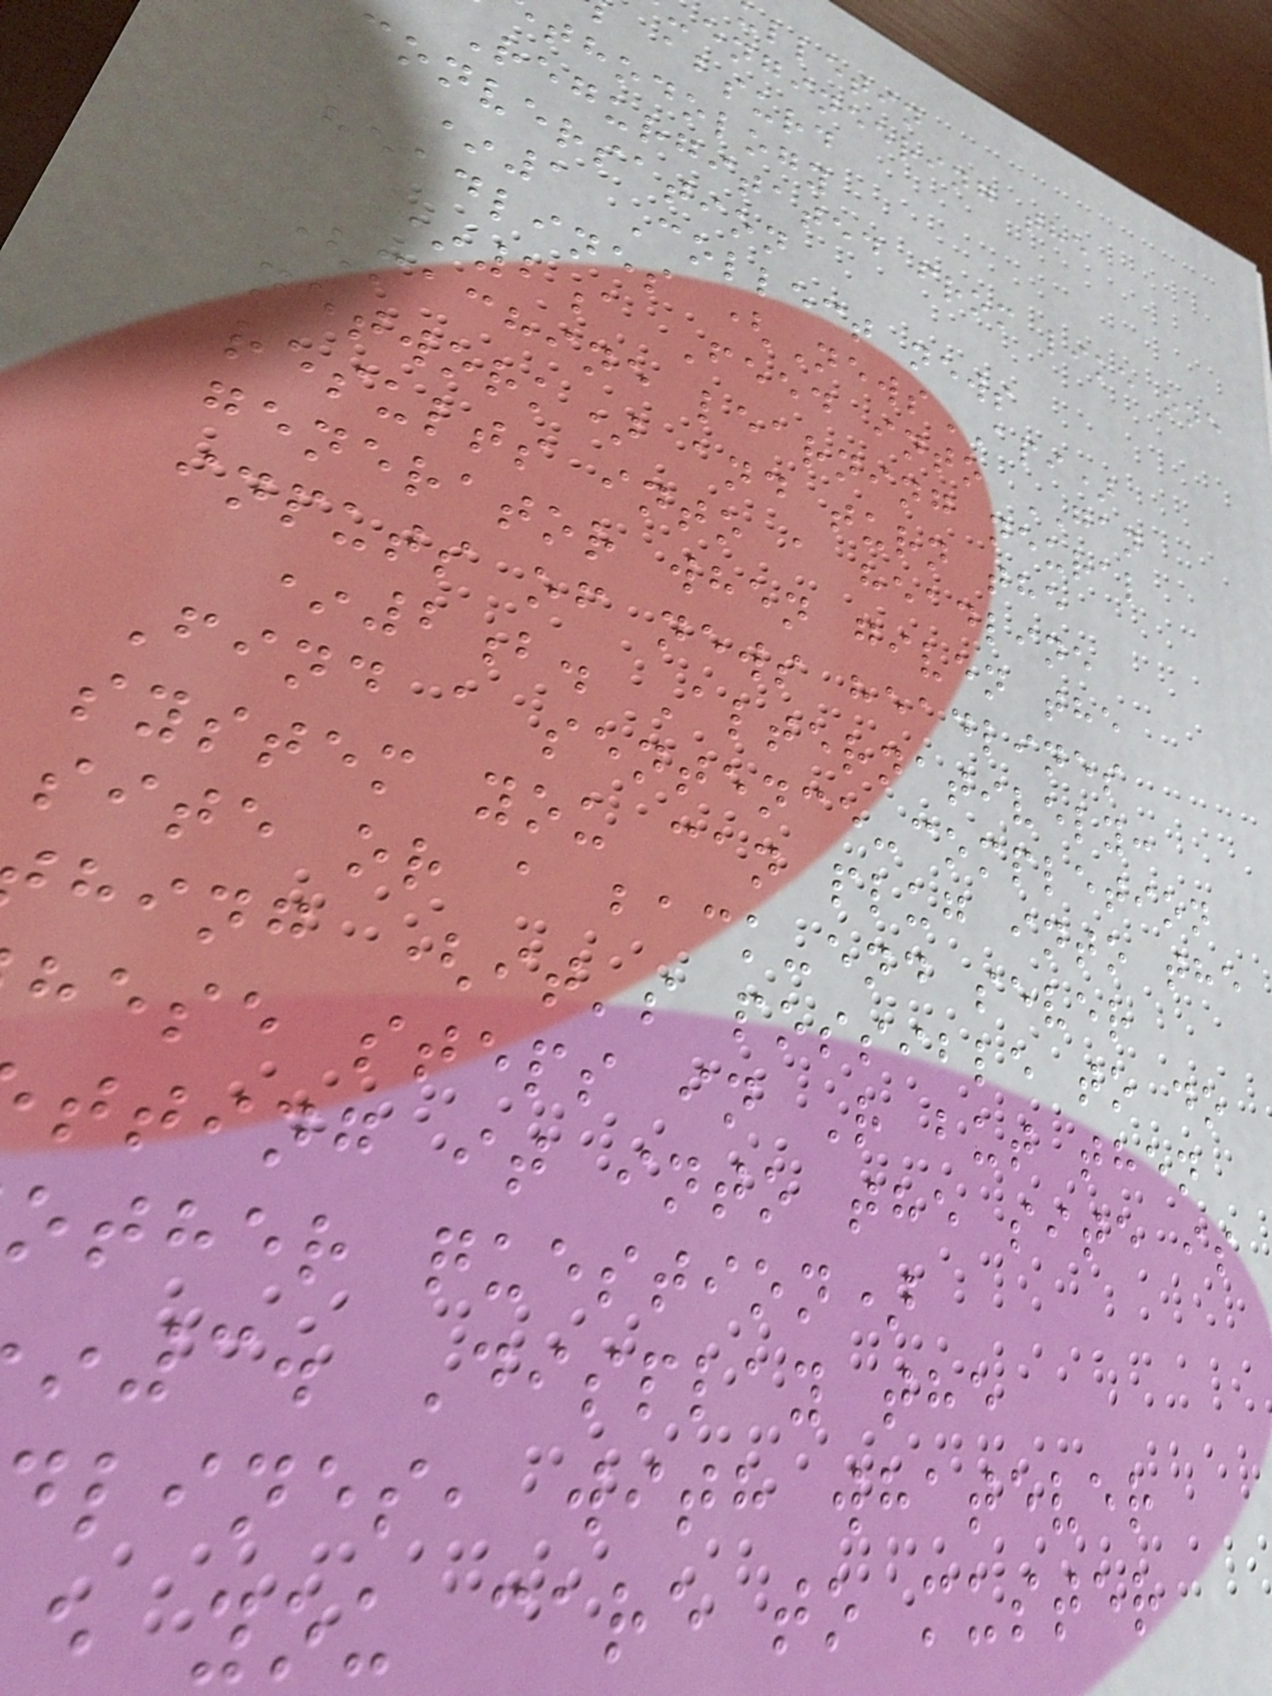lletin
engineering the
absurd
thodology
Regurgitated from like one
conversation
*1 Collect news
headlines (NewsAPI)
*2a Feed into GAN
(machine learning neural
network) and turn the
results into a headline
generator when given the
inputs of news headlines
*2b. Alternatively:
Find a sentence-completion
system you can plug into the
site or a back-end sever
hing (it's possible to do
hese steps in R but then
tting it into the site is
other question)
3. Display the
lines, with whatever
e you care to muster
